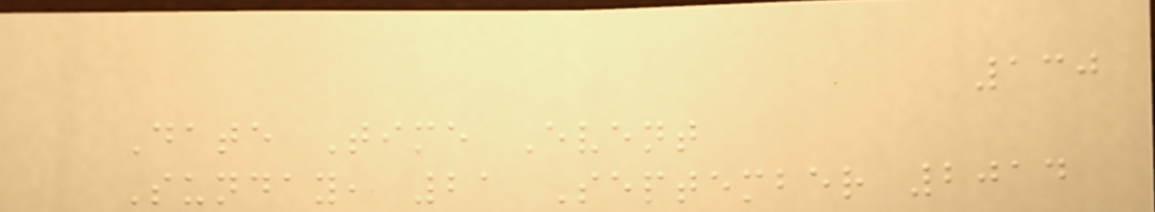130
Date Time Event
Sunday, 21 September 2014
